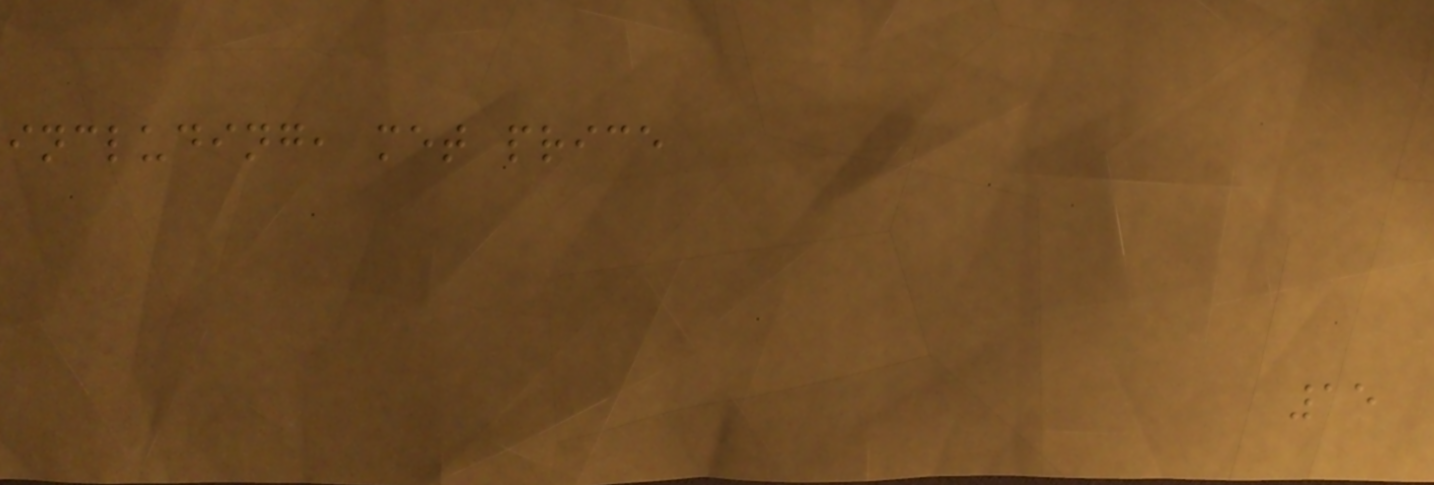including, met price
15
